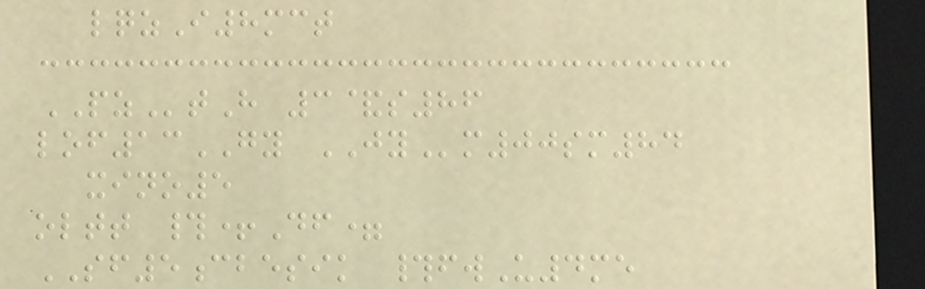lqzI8mct
PZtH 3&s86
lof13GY JYm00sm84
xino5
oltt #+Df=
SF5cbesik #fwU4me
